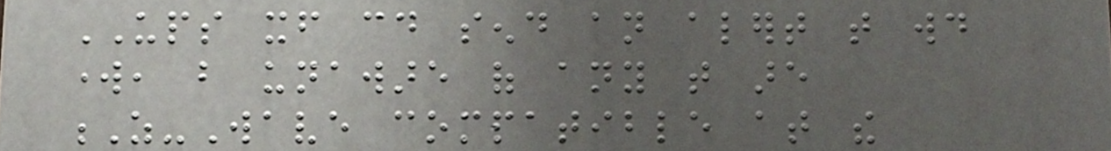UPS itself could send an alert that would
work, but unaware of any that are
Z-Wave compatible at the
